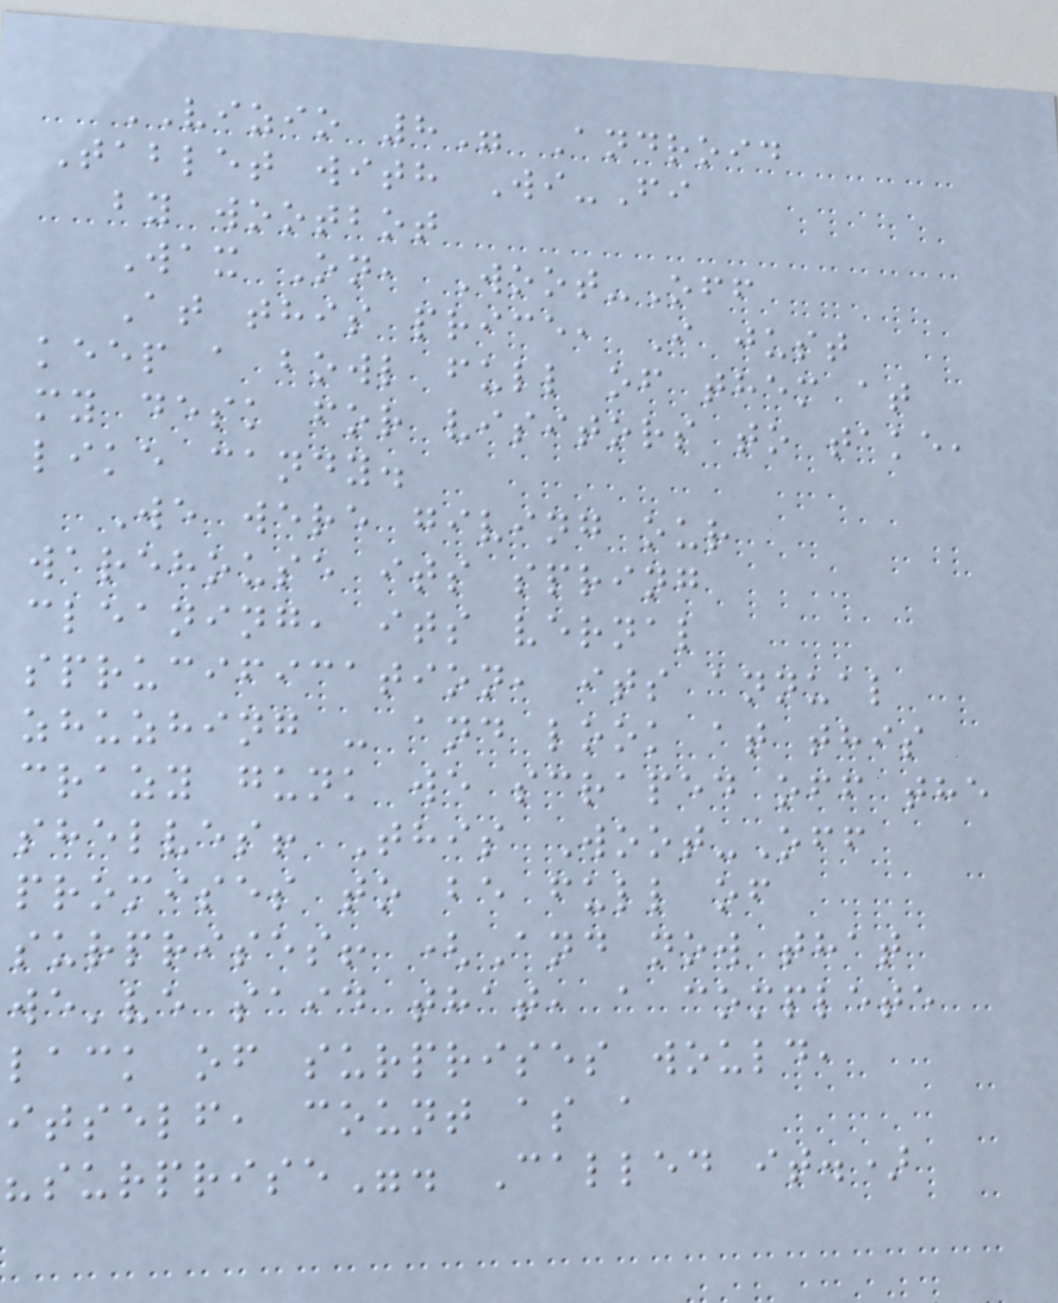VIZIO 8" Android
Tablet with Wi-Fi
by wootbot
Wax On, Woot-Off
At this price, I just
keep a bowl full of them at
my desk for visitors to take,
like candy.
We were giving our
warehouse its spring
cleaning, its vernal
sprucification, its annual
zhuzhing - and look at this
crazy gunk we scraped off the
shelves! This Woot-Off
promises to be full of
surprises! (And now that
we've said that, a complete
lack of surprises would,
itself, count as a
"surprise". Called it.)
